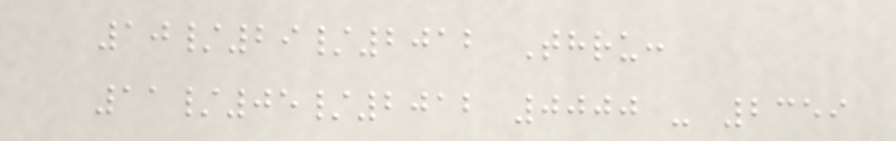10/29/2012 Thru:
11/05/2012 0000 - 2359
